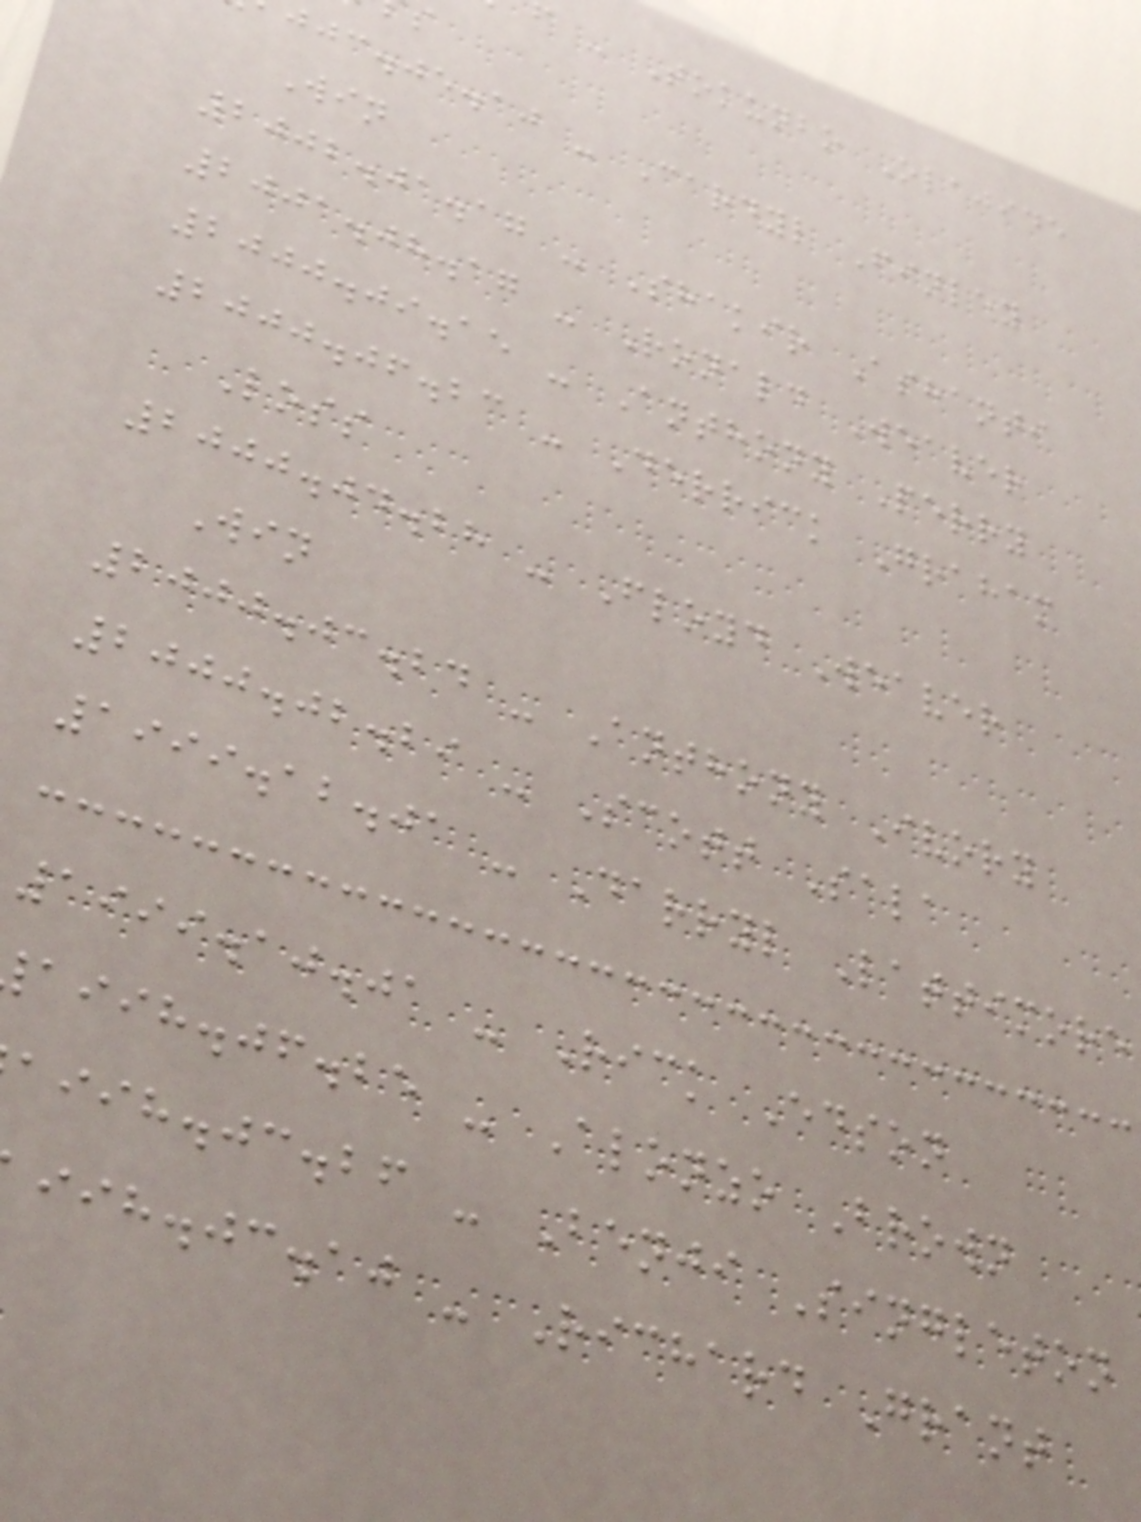f - Tokunbo Olajide
jjc.je.aj - Cardyl Finley
Win
2002.01.17 - Shakir Ashanti
2001.08.17 - Ronald Weaver
2000.09.15 - Anthony Perry
2000.06.23 - Derrick Graham
Loss
2000.04.28 - Floyd Weaver
Win
2000.03.24 - Anthony Ivory
2000.02.29 - Scott Sala
1999.12.01 - Darryl Lattimore
1999.10.01 - Rick Edson
aiih.jf.be - Alonzo Brown
aiih.jc.bf - Benji Singleton
iih.jc.aj - Richard Grant
